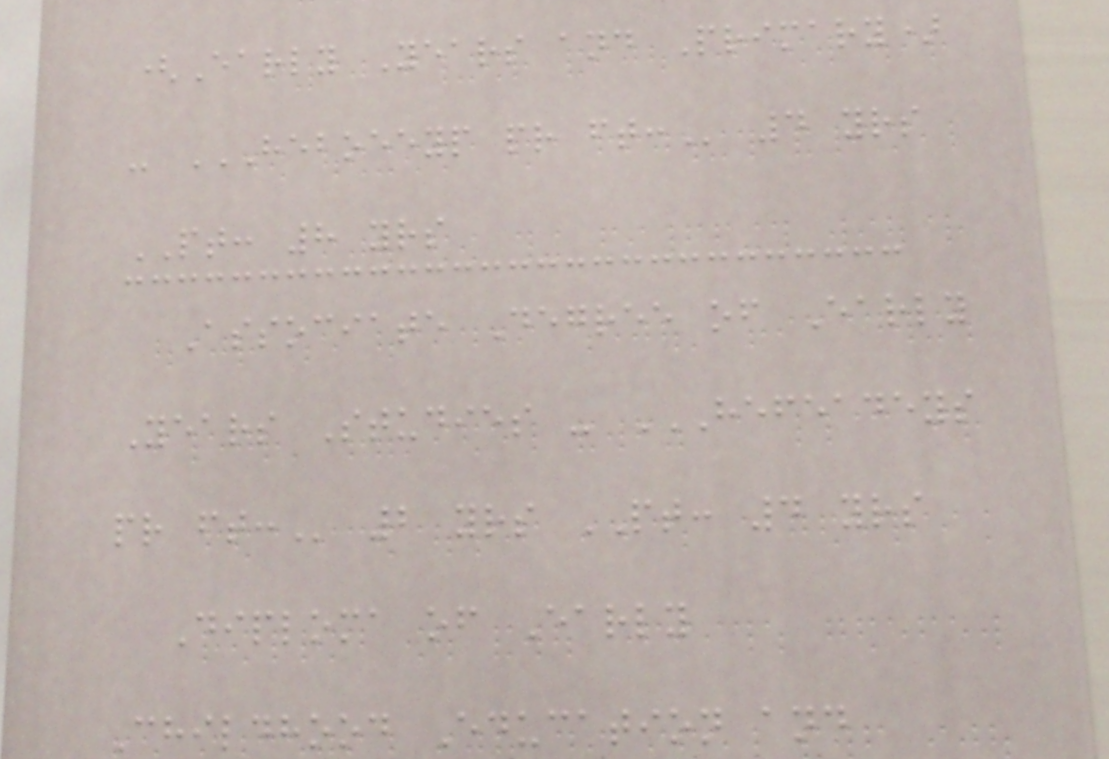(Early Years and Primary)
- HEBOEEYP PR FT: 4 yrs
PT: 8 yrs
Associate Degree of Early
Years Studies - HEFEADEYS
PR FT: 2 yrs PT: 4 yrs
Diploma of Early
Childhood Education and
